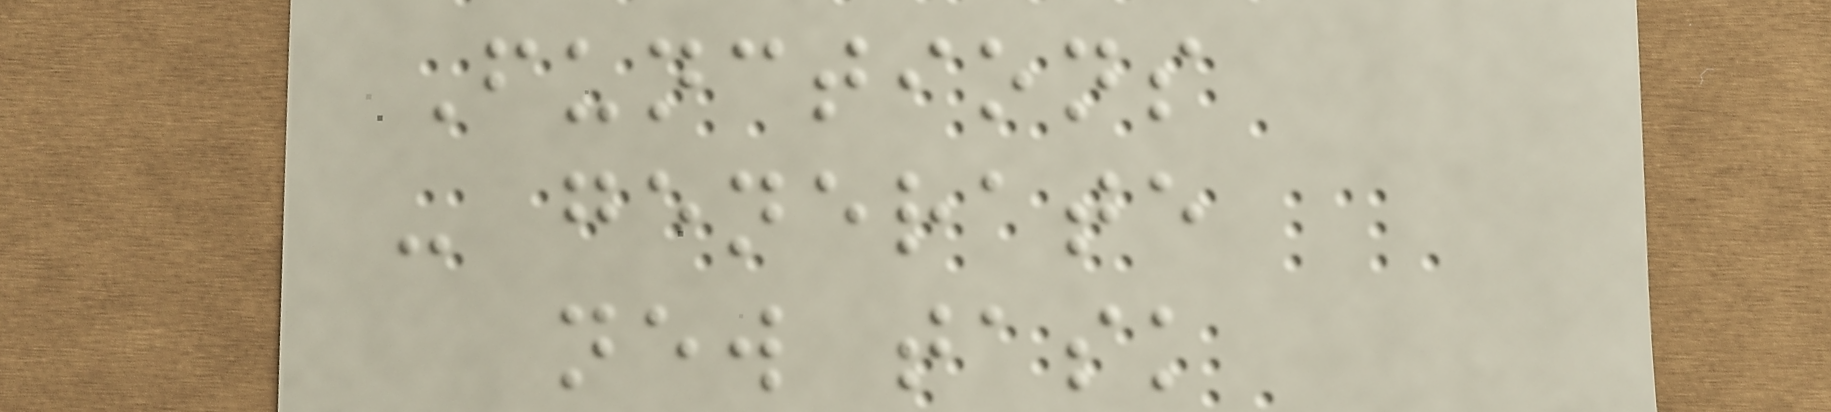Functions
- generate
new task
